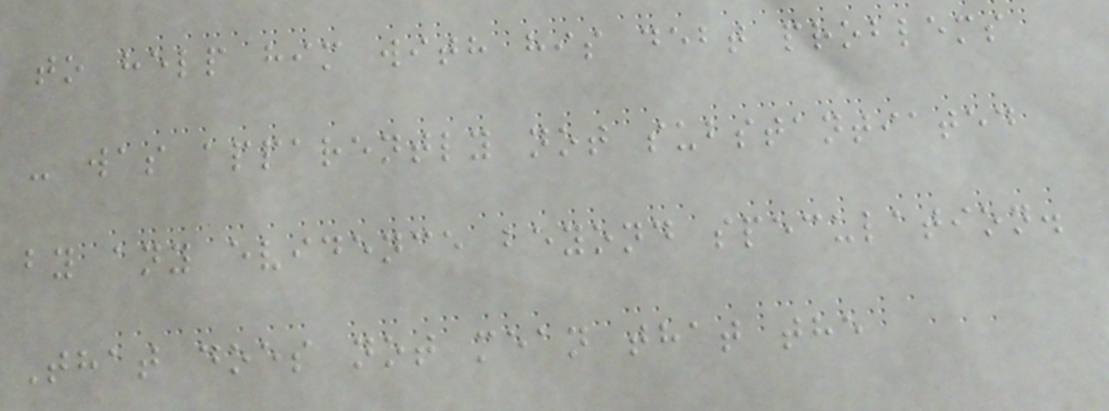to help him with his debt problems
- was apparently not substantiated
by any evidence beyond speculation.
That does not mean that the
